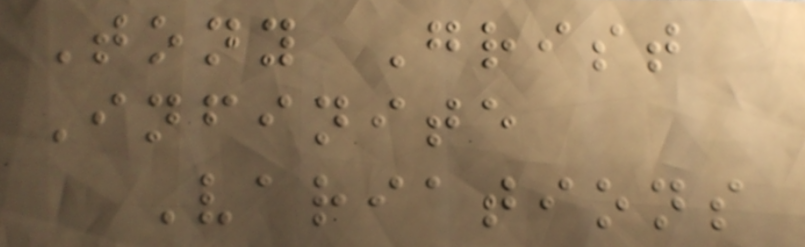Tony Grist
Infinite
Variations
